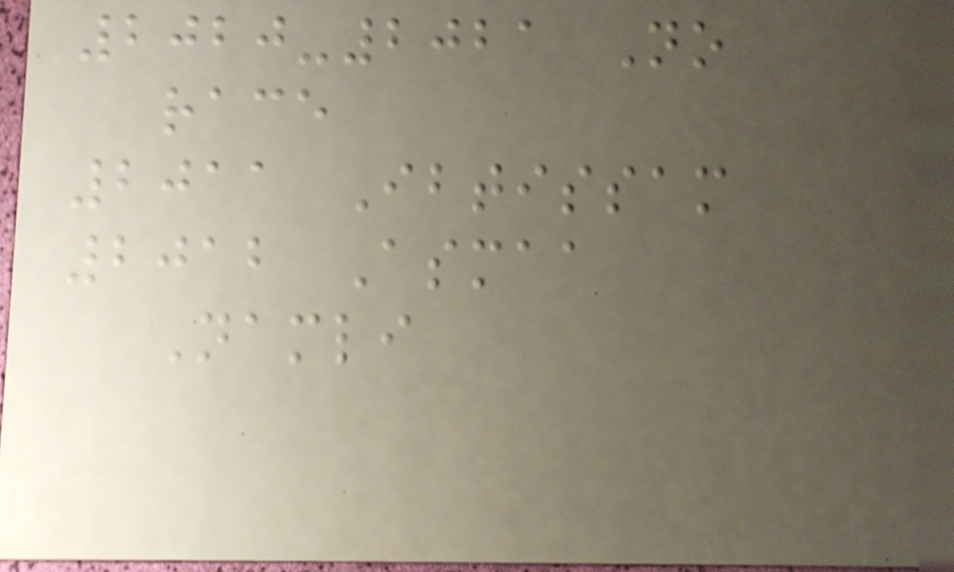2020-2021 No
race
2011 Ibtissam
2012 Asmaa
Namli
